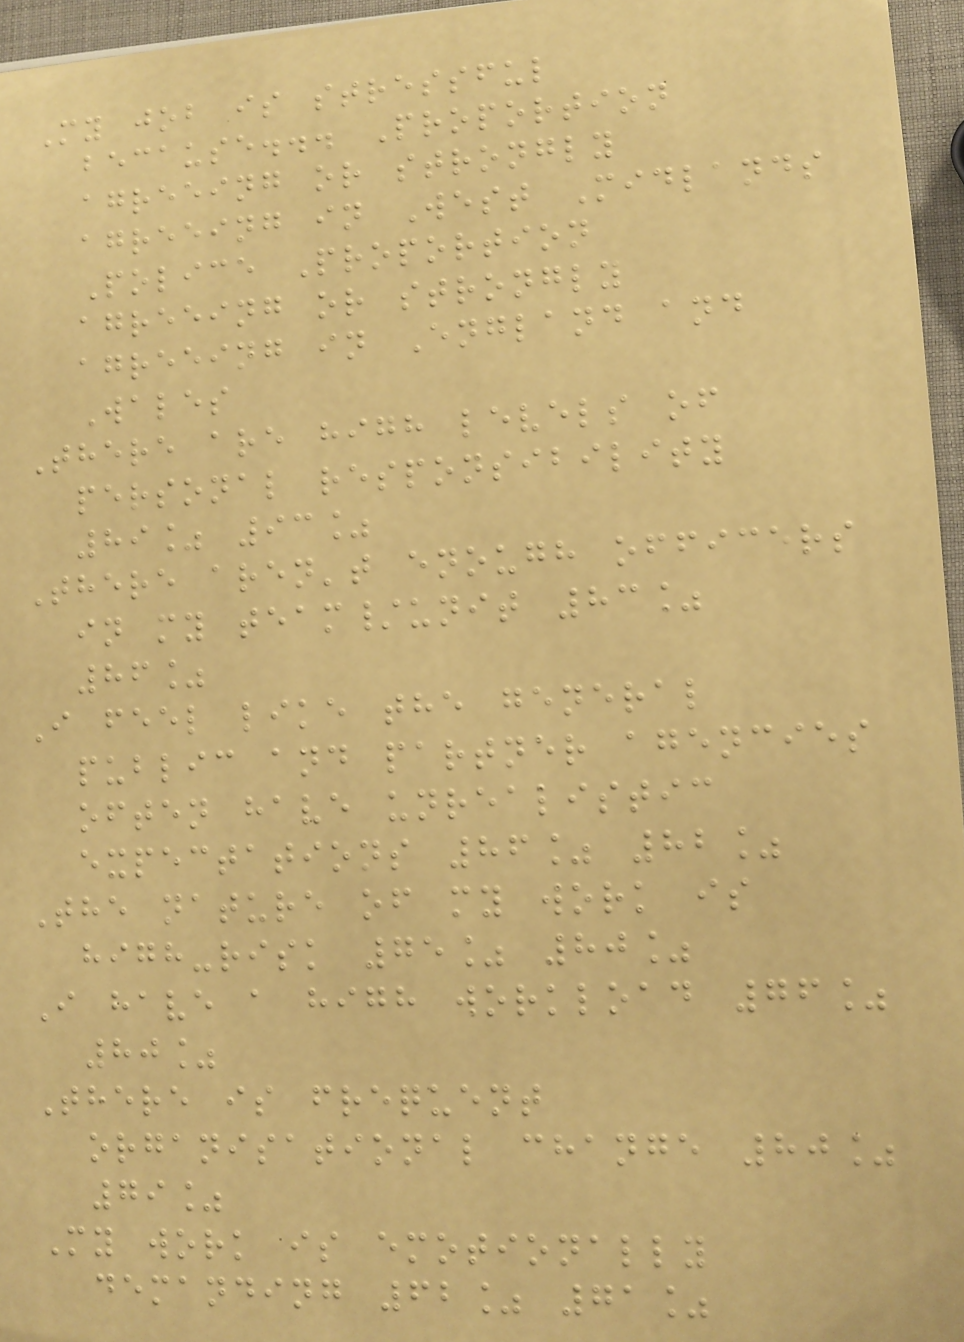My job is stressful
because... Proportion
agreeing or strongly
agreeing in West Midlands
Police Proportion
agreeing or strongly
agreeing in England and
Wales
There are high levels of
personal responsibility
89% 93%
There aren't enough officers
in my team/unit 83%
86%
I feel like the general
public and partner agencies
often have unrealistic
expectations 86% 82%
The nature of my work is
high-risk 75% 80%
I have a high workload 76%
80%
There is frequent
organisational change 80%
79%
My work is emotionally
demanding 62% 71%
